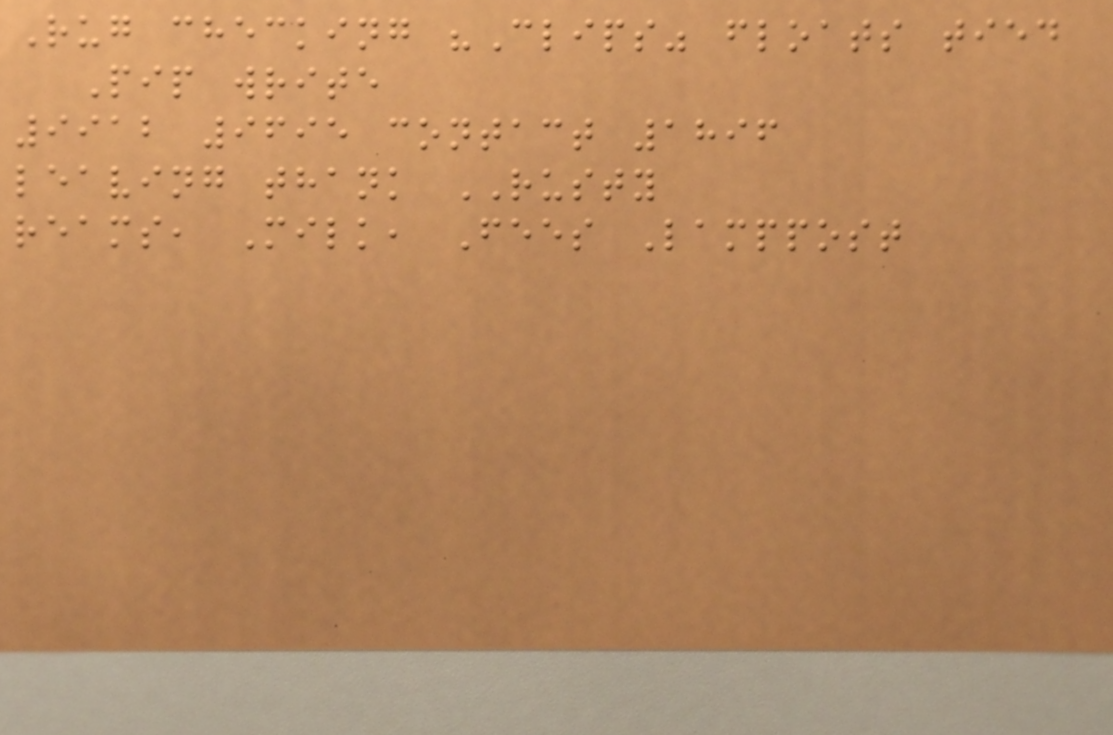Rug checking "Clips" floats tied
Pip write
9912 9695 contact 1896
leaving thank RUSTY
reams, Milk, Fees Lamppost
